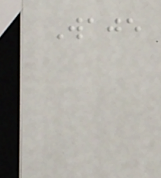Waje
